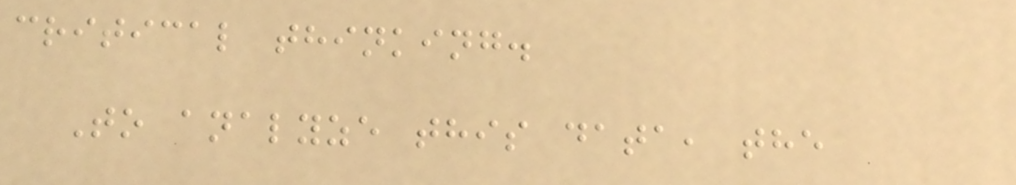critical thinking.
To analyze this data, the
